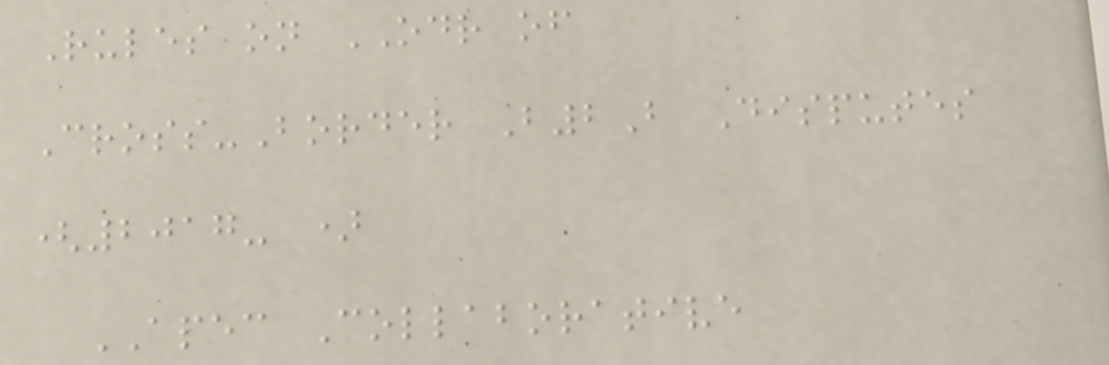Rules on ODR of
Cross-Border B2B Disputes
(2017- )
APEC Collaborative
